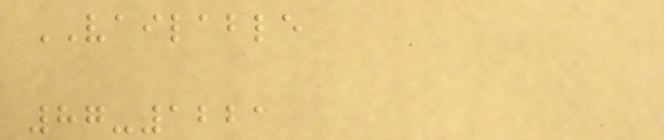VAILABLE
87-1221
